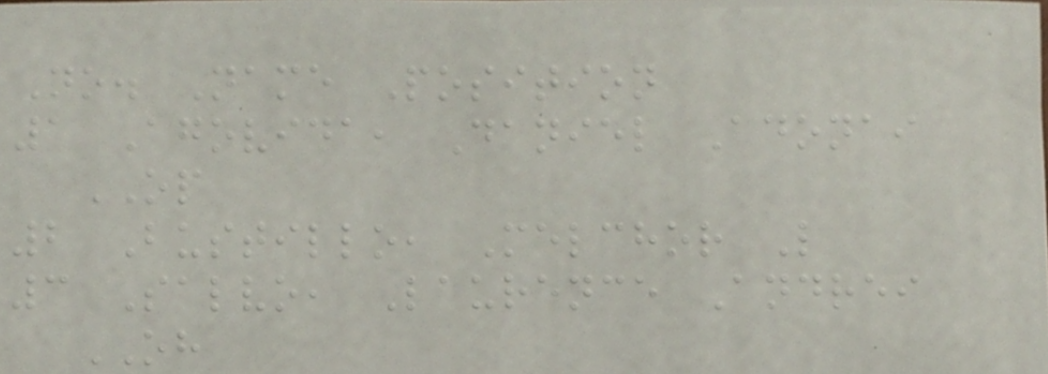No. Name Position
1 Agovida, Daniel Adonai
OP
2 Bustillo, Melchor L
3 Salvo, Laurence Andrei
OH
